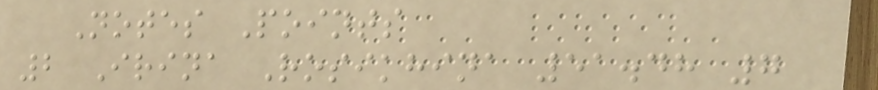Notes Points
2 Irina Rosikhina 51.48 7
